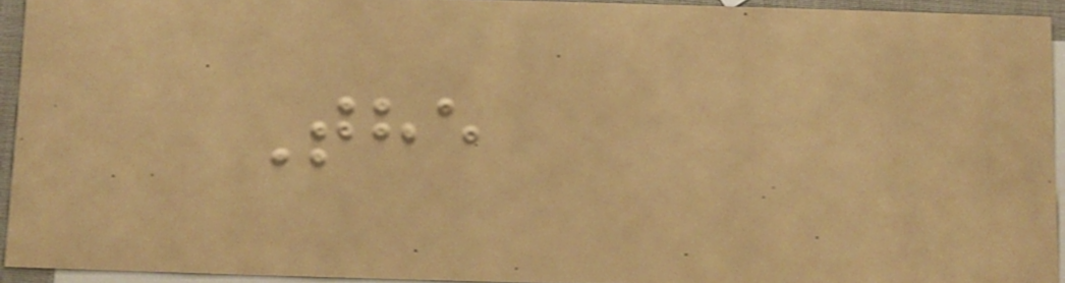The
